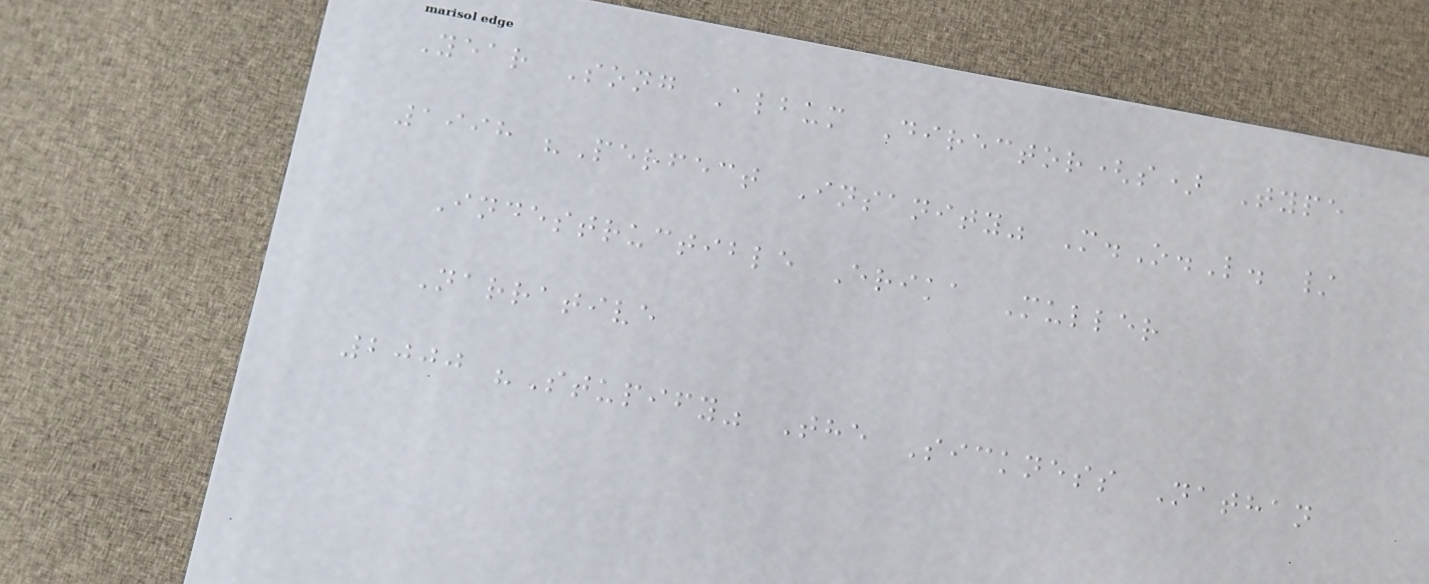Year Song Album Director(s) Type
1998 "Perfect Insanity" M.O.L. /
Indestructible Erika Muller
Narrative
2000 "Stupify" The Sickness Nathan
